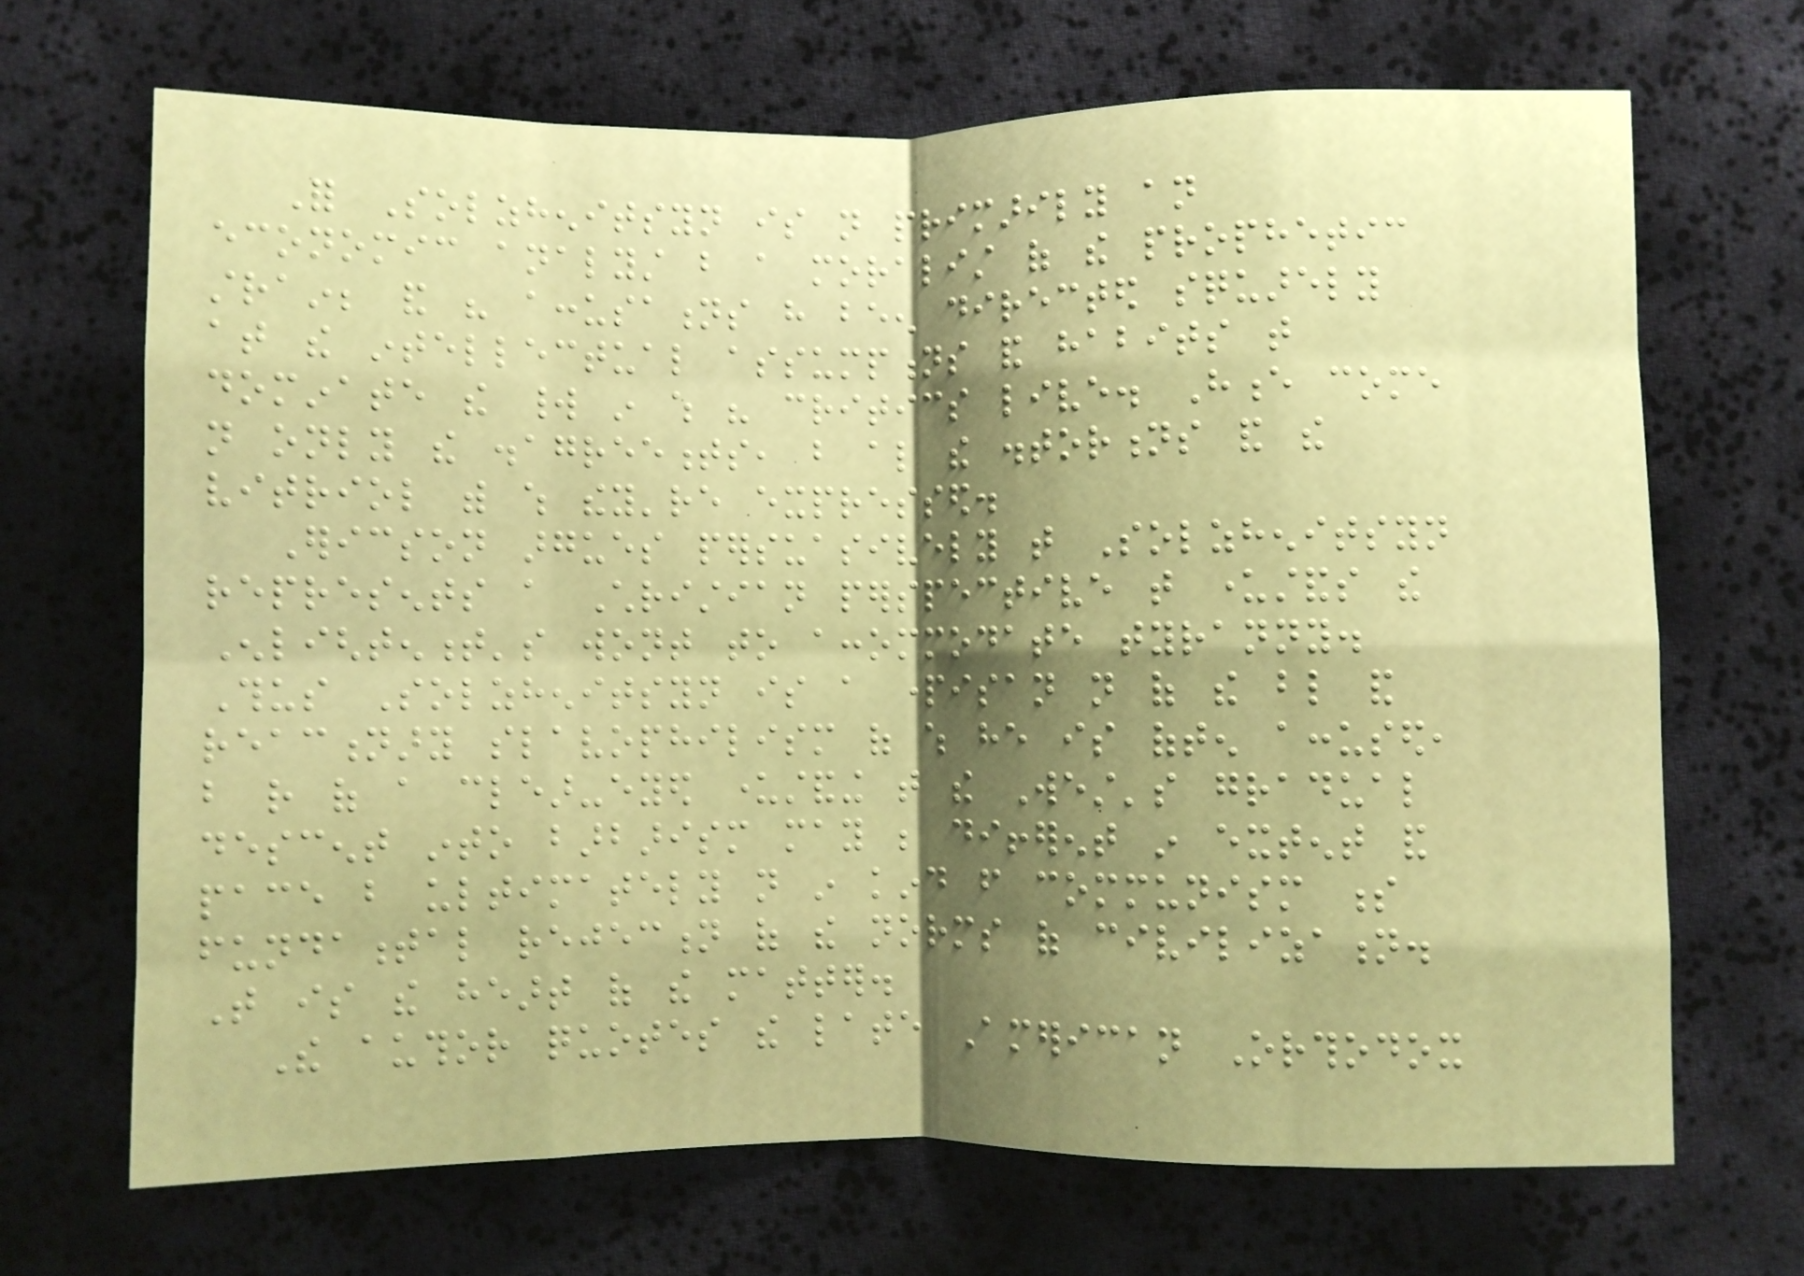For Solzhenitsyn is not primarily an
economic analyst but a moralist of the prophetic
strain; and his accusations have been directed squarely
at the intellectual assumptions and habits that
dominate the world in which his critics live. Hence come
not only the disagreements, but also the distortions and the
vitriol with which they're expressed.
Ericson argues persuasively that Solzhenitsyn
represents a Christian perspective that understands the
Enlightenment's wont to accommodate tyranny.
Thus Solzhenitsyn is a partisan not of the blind and
reactionary slavophilism of which he is often accused,
but rather of a clear-eyed understanding that the West's gradual
descent into barbarism may be different in extent and
pace but ultimately not in kind from communism s
fundamental rejection of the norms of civilization.
That is the heart of the matter.
The author quotes the late American Orthodox
